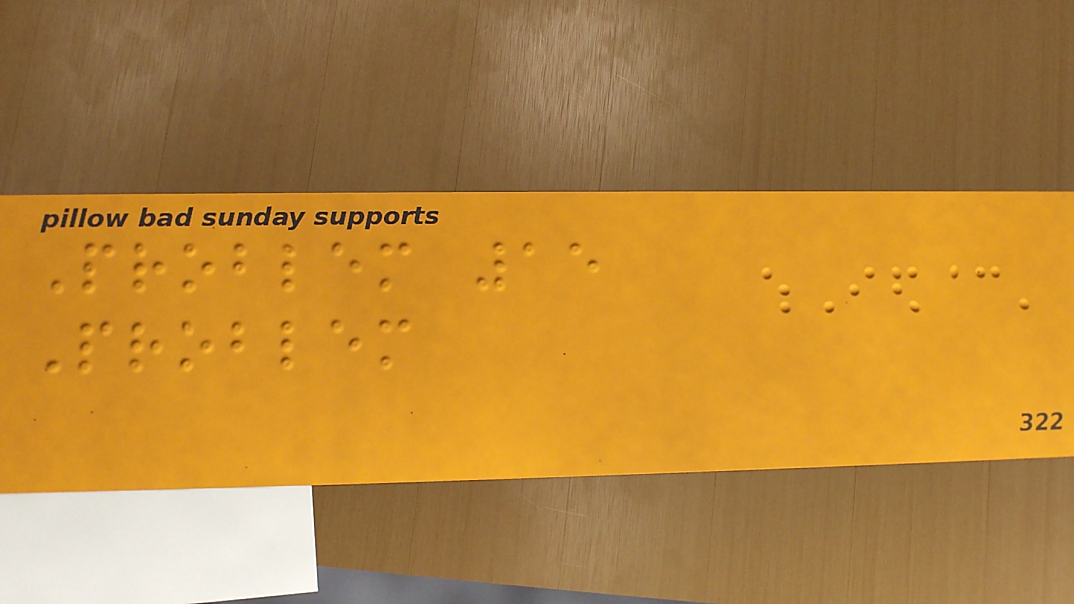Problem 15
Problem
